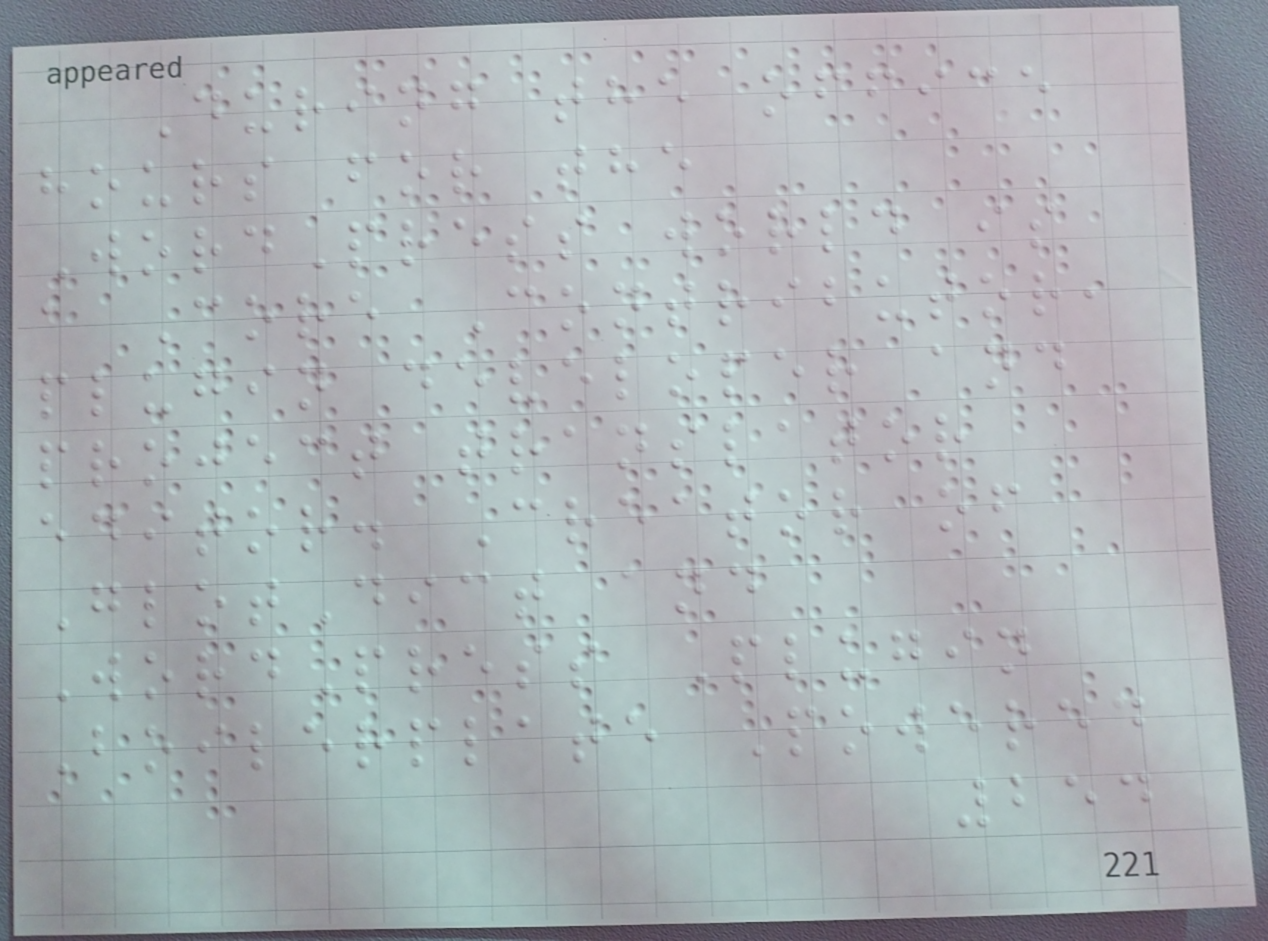During the office
hours for the
WordPress world is
a Core Contributor,
plugin developer and
project translator
editor. Creator of
GlotDict and
WordPress Plugin
Boilerplate Powered
254
